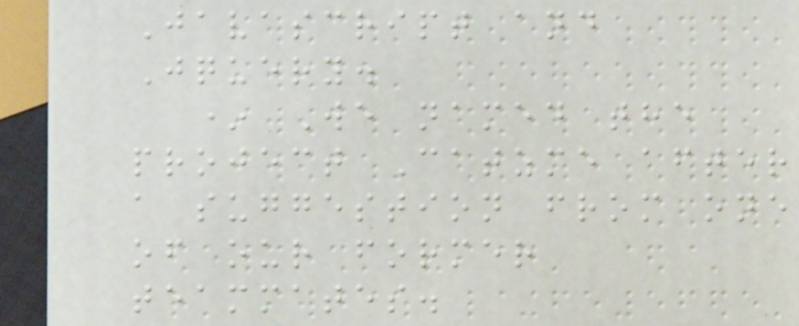Javascript and
Jquery.
* We named the
project Catzme after
a suggestion from one
of our former
teammates.
